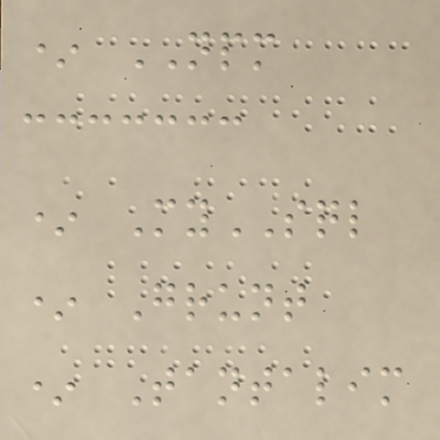* NPM
* MySQL
* Grunt
* Tantalim
